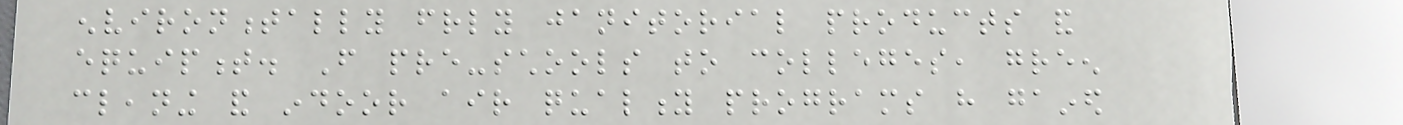environmentally friendly janitorial products and
equipment. From pre-schools to colleges, green
cleaning and indoor air quality programs have gained
